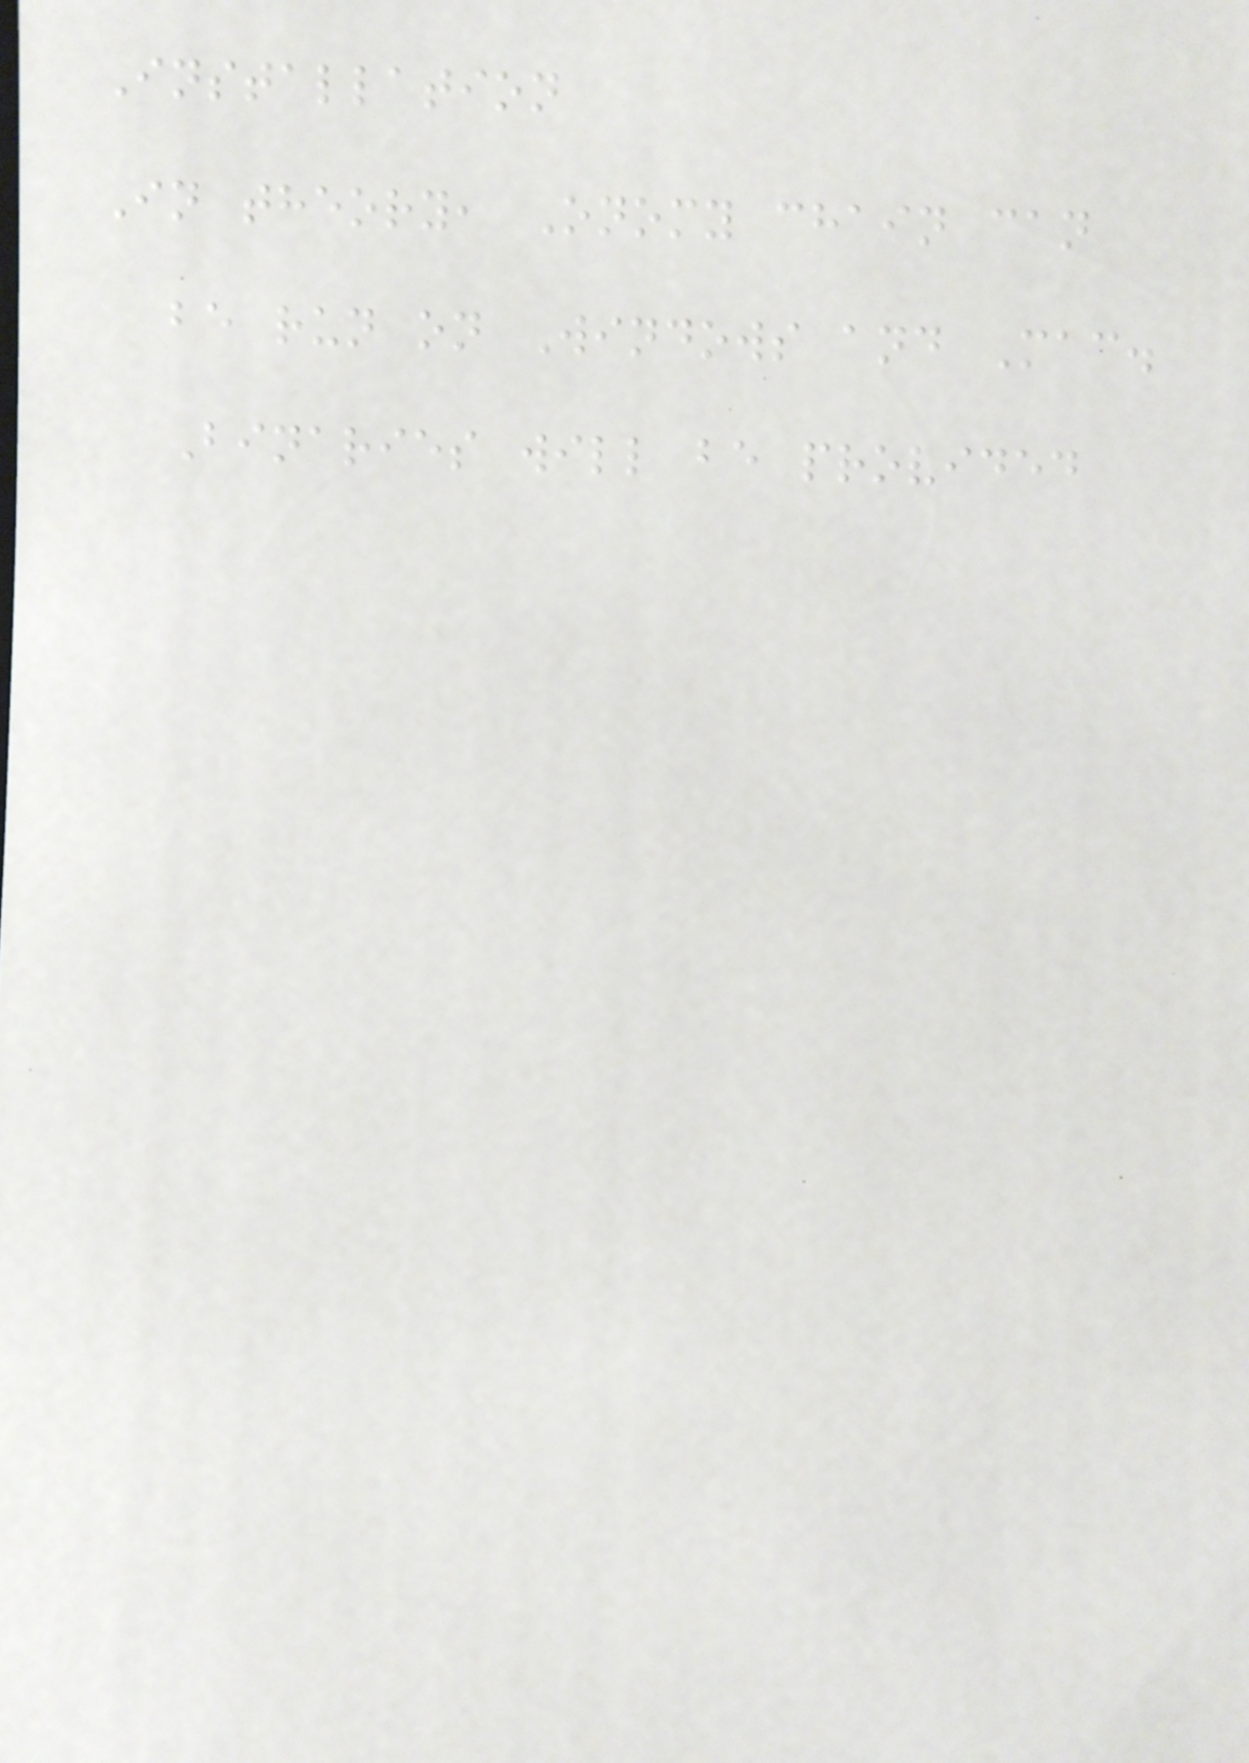Installation
In theory, Onomy chain can
be run on Windows and Mac.
Binaries will be provided
